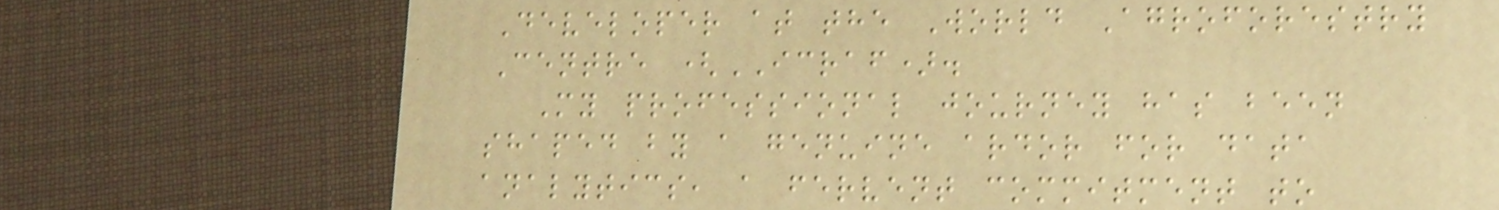Developer at the World Agroforestry
Centre (ICRAF).
My professional journey has been
shaped by a genuine ardor for data
analytics, a fervent commitment to
